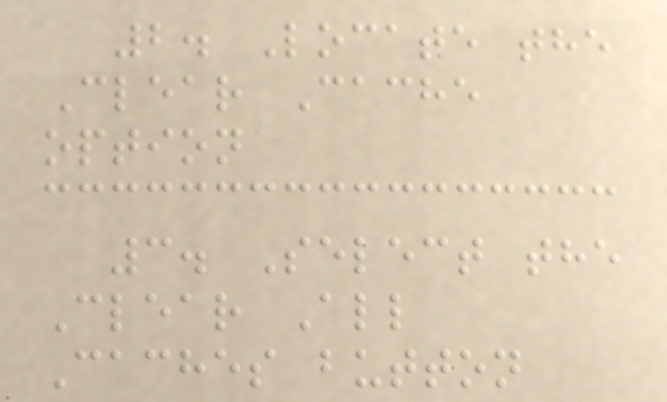2. Locate the
Clear Cache
option
3. Select the
Clear All
Caches button
